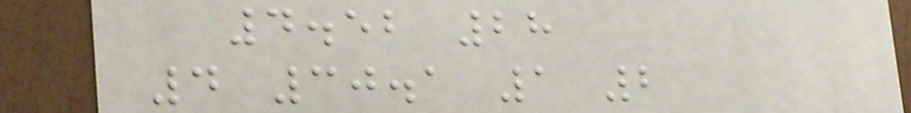4.52 28
4 30.1 1 2
